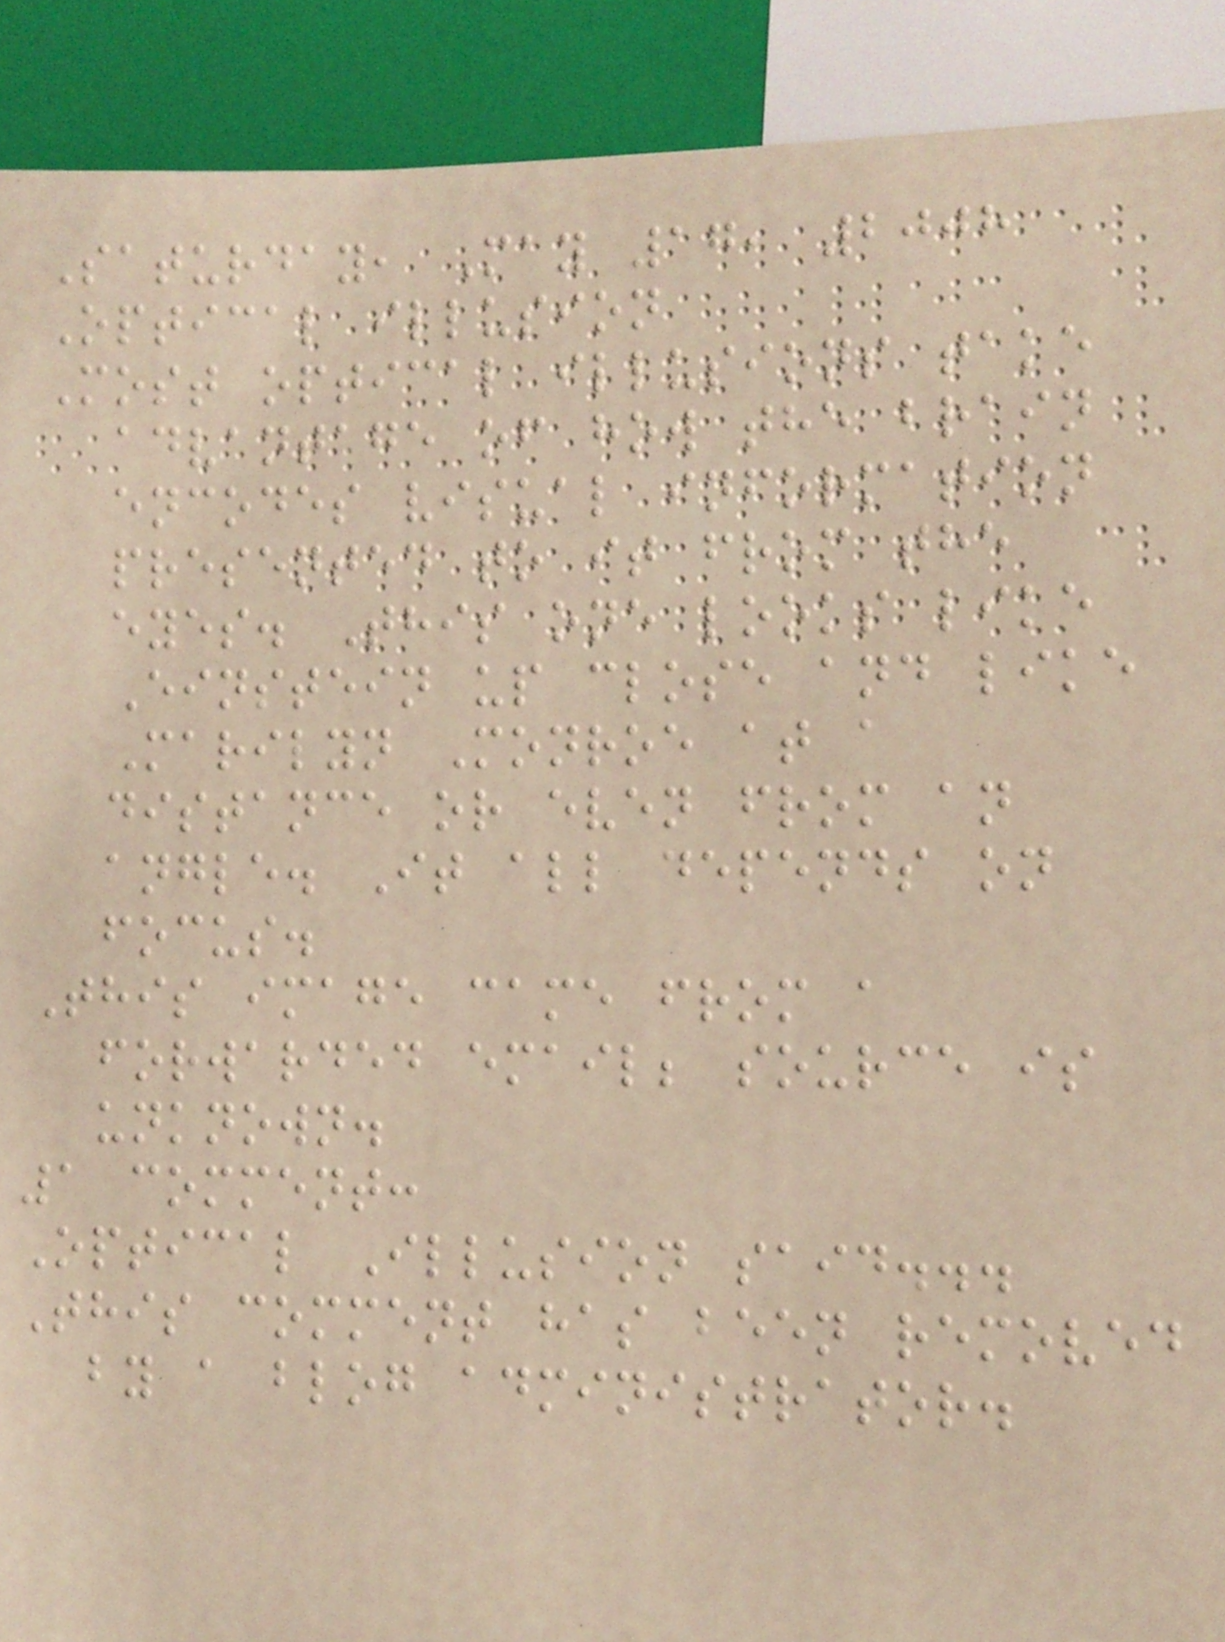Saturday, May 17, 2008
Optical illusion
Most optical illusions take
advantage of how the brain
encodes visual information
presented to it from the
eyes. This one looks like
Einstein up close and like
Marilyn Monroe at a
distance or even from an
angle. It all depends on
focus.
This image came from a
forwarded email; source is
unknown.
1 comment:
Optical Illusion said...
This comment has been removed
by a blog administrator.
